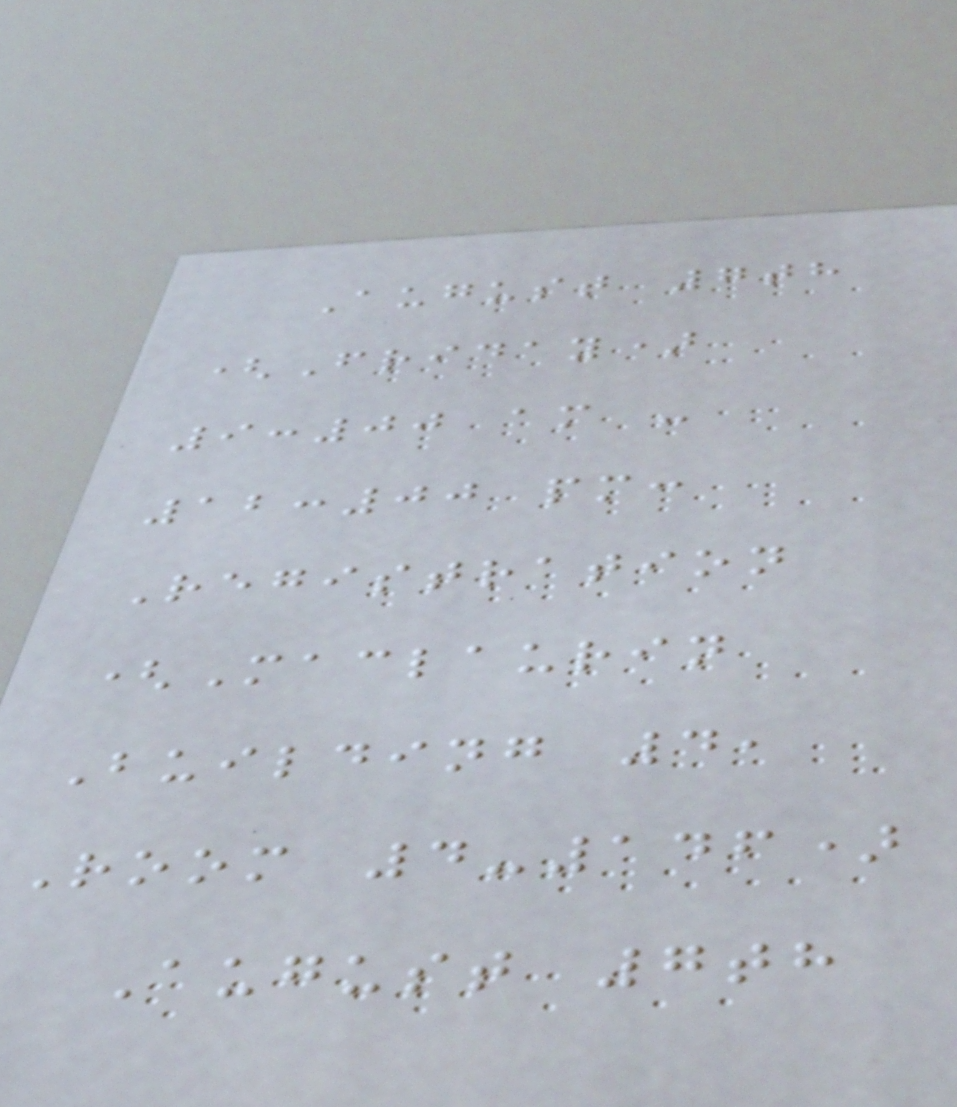August 7th
(Friday)
9:00 am -
12:00 pm:
Registration
(Maclaurin
Building 4,
Room 4-146)
August 7th
